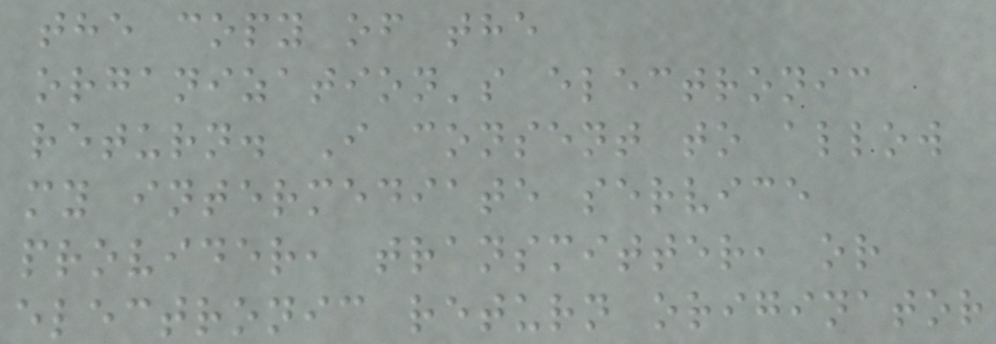the copy of the
organization's electronic
return. I consent to allow
my intermediate service
provider, transmitter, or
electronic return originator
